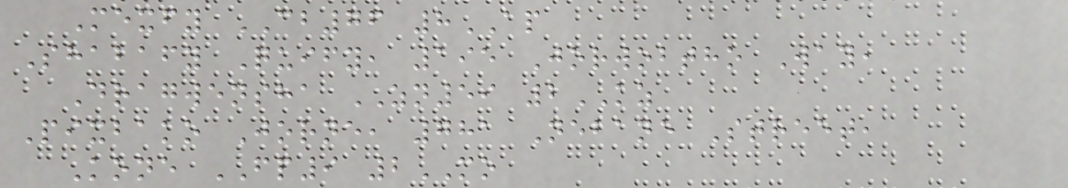Mexfy CB76 8AP
Shabafy Quify, 195 Jorwobtho Way,
Dragwensha ZN59 2KZ
Pixbako Jorne, 781 Nebane Street,
Kone FP9 2MO
